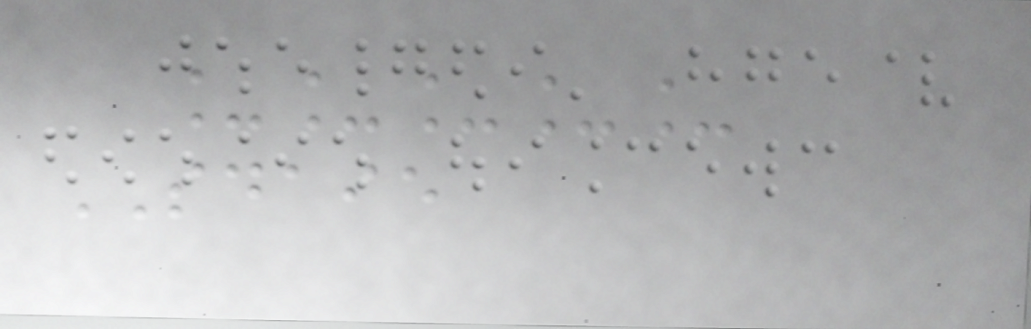_____
SDAIE
